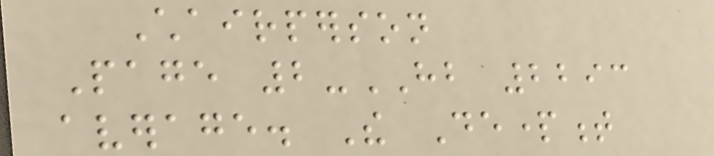Chairperson
Page 2-HB 2293
average. The Department
